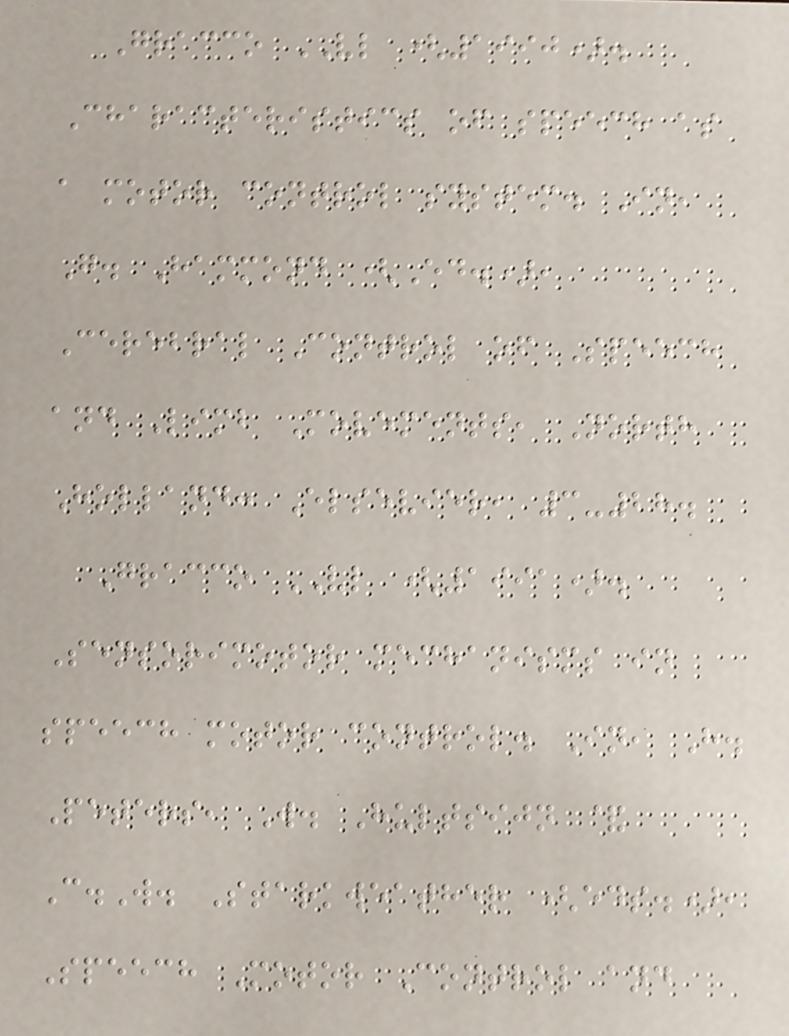Gracco VL (1990).
Characteristics of speech as
a motor control system. In,
G. Hammond (Ed.),
Cerebral Control of Speech
and Limb Movements, North
Holland: Elsevier, 3-28.
Gracco VL (1991).
Sensorimotor mechanisms in
speech motor control. In, H.
Peters, W. Hultsijn &
C.W. Starkweather (eds.),
Speech Motor Control and
